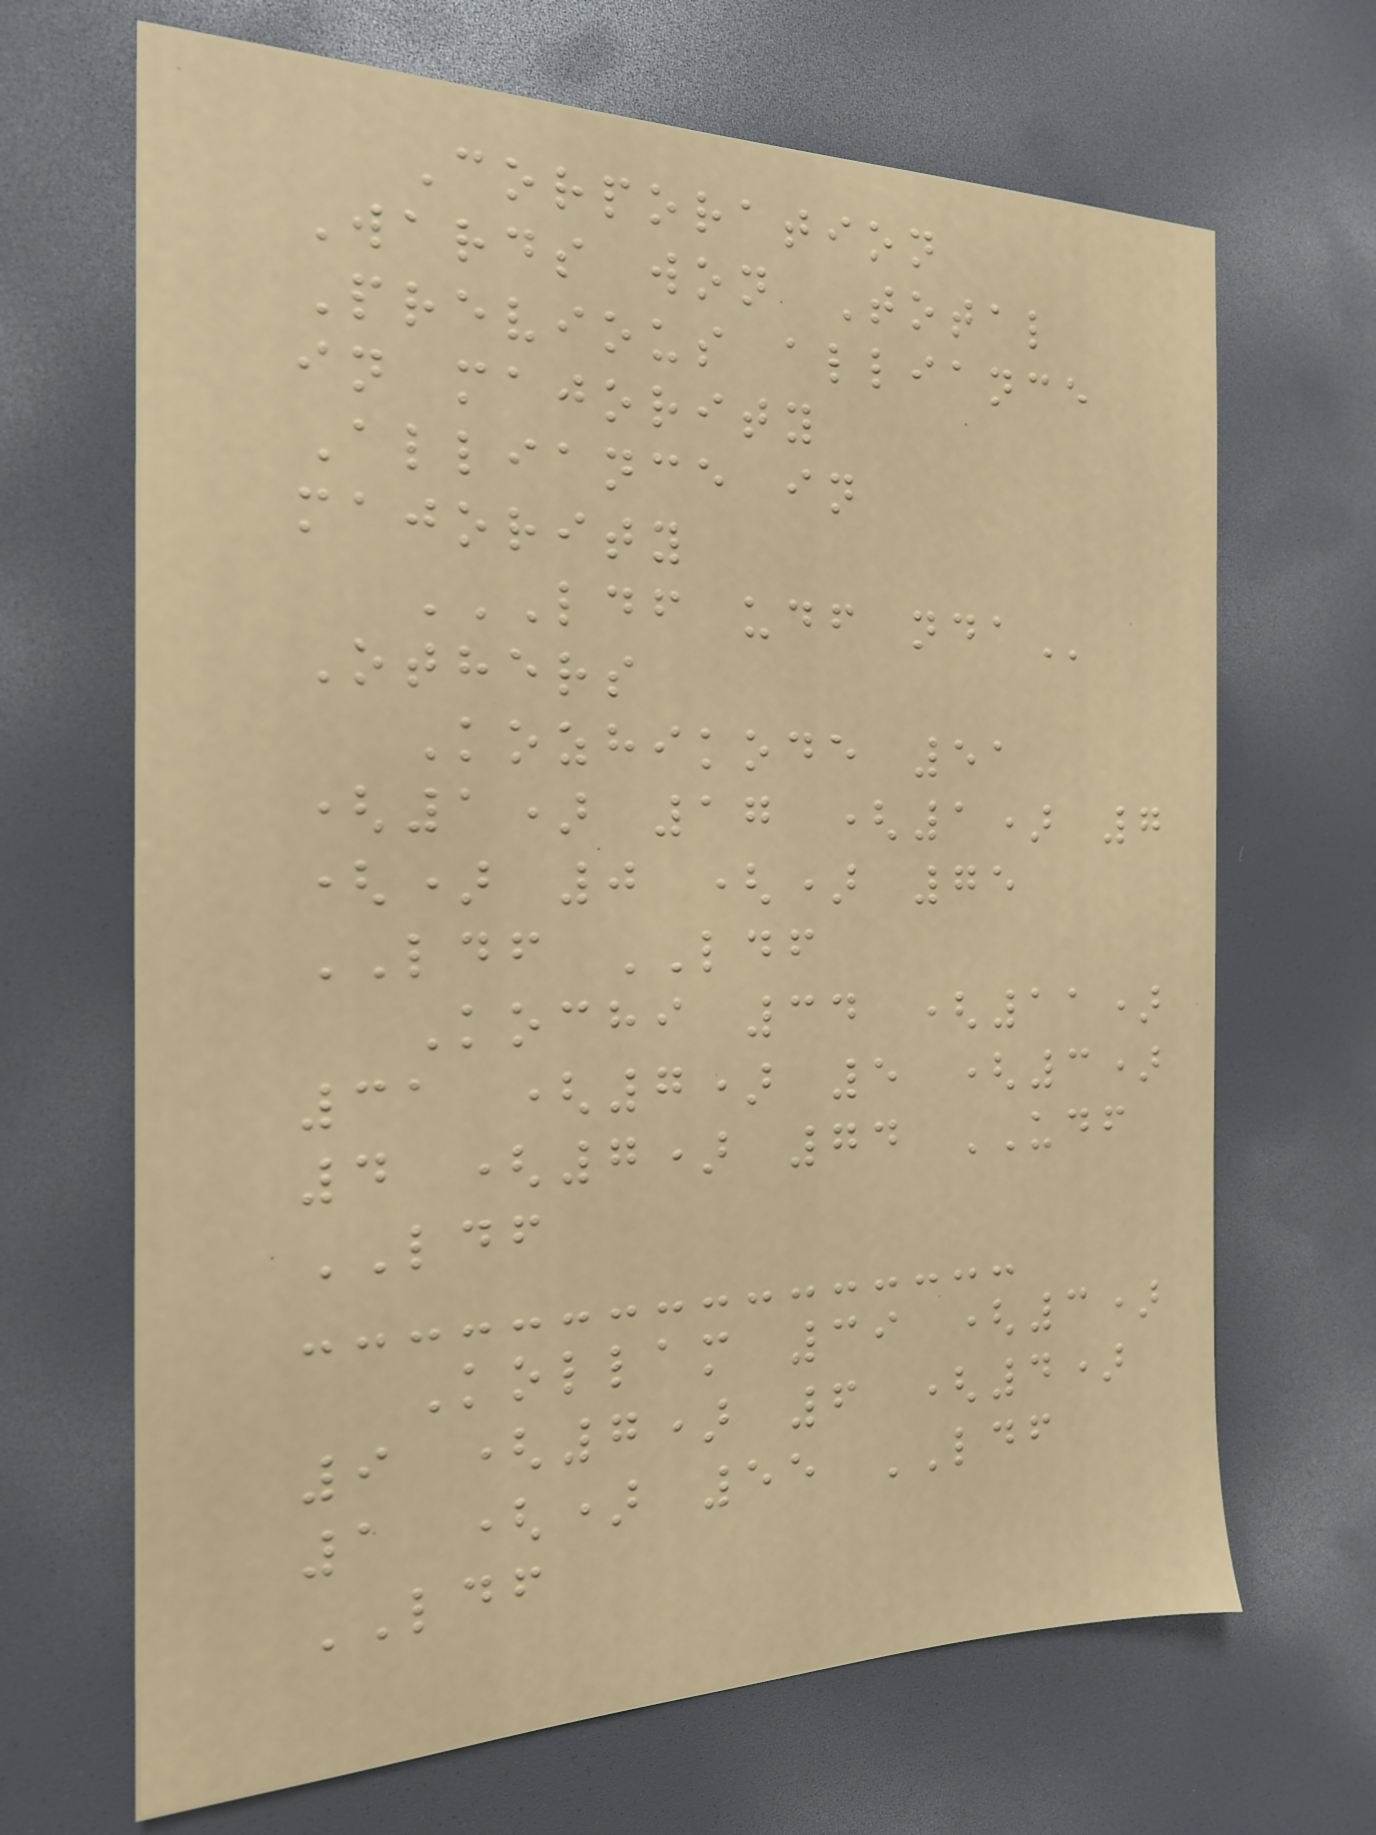Corporation
Wards won Total
Previous alliance
in majority
Alliance in
majority
LDF UDF NDA
Others
Kozhikode 51
(1) 17 (1) 7
() 0 () 75
LDF LDF
Kochi 34 (11)
31 (7) 5 (3)
4 (7) 74 UDF
LDF
Kollam 39 (3)
9 (7) 6 (4)
1 () 55 LDF
LDF
